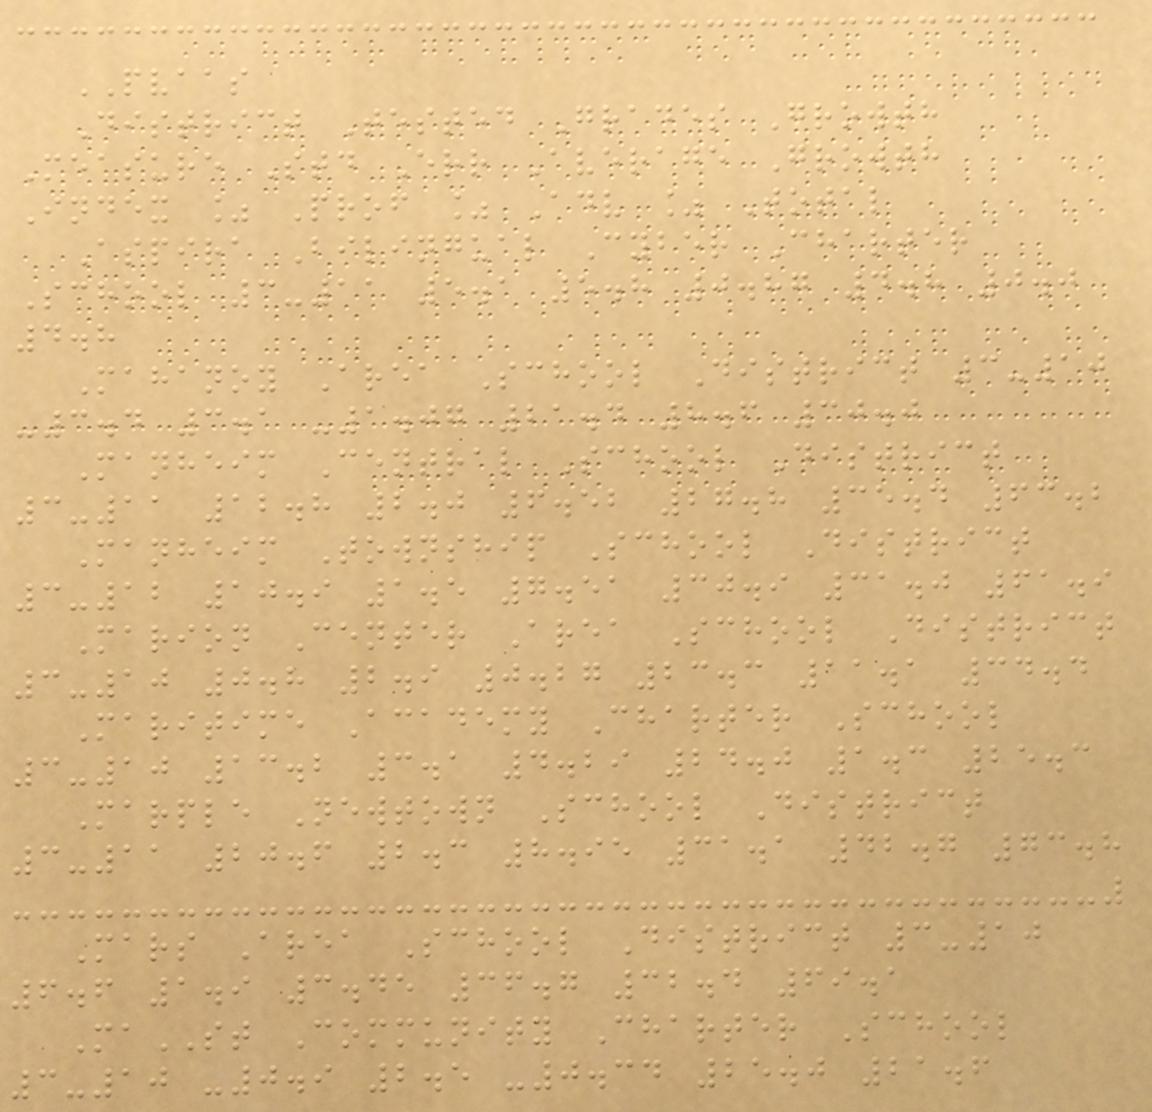PVAAS
District Tested Grades Growth
Measure Std Err Average Growth
Index % Prof % Adv % Total
Aspira Bilingual Cyber Charter
School 3-11 5.1 5.8 0.87 4.8 0.0
4.8
Mahanoy Area School District 3-10
-3.4 3.1 -1.07 21.4 8.6 30.0
Manheim Central School District
3-11 12.8 2.0 6.52 27.8 35.4 63.2
Manheim Township School District
3-12 10.9 1.5 7.51 30.9 31.0 61.9
Marion Center Area School District
3-10 0.8 2.9 0.27 23.3 11.1 34.4
Maritime Academy Charter School
3-10 13.2 3.1 4.29 24.0 1.3 25.3
Marple Newtown School District
3-11 20.6 2.3 8.95 31.1 42.7 73.8
Mars Area School District 3-10
6.6 1.9 3.45 36.7 32.4 69.1
MaST Community Charter School
3-10 -0.9 2.5 -0.34 25.0 21.6
